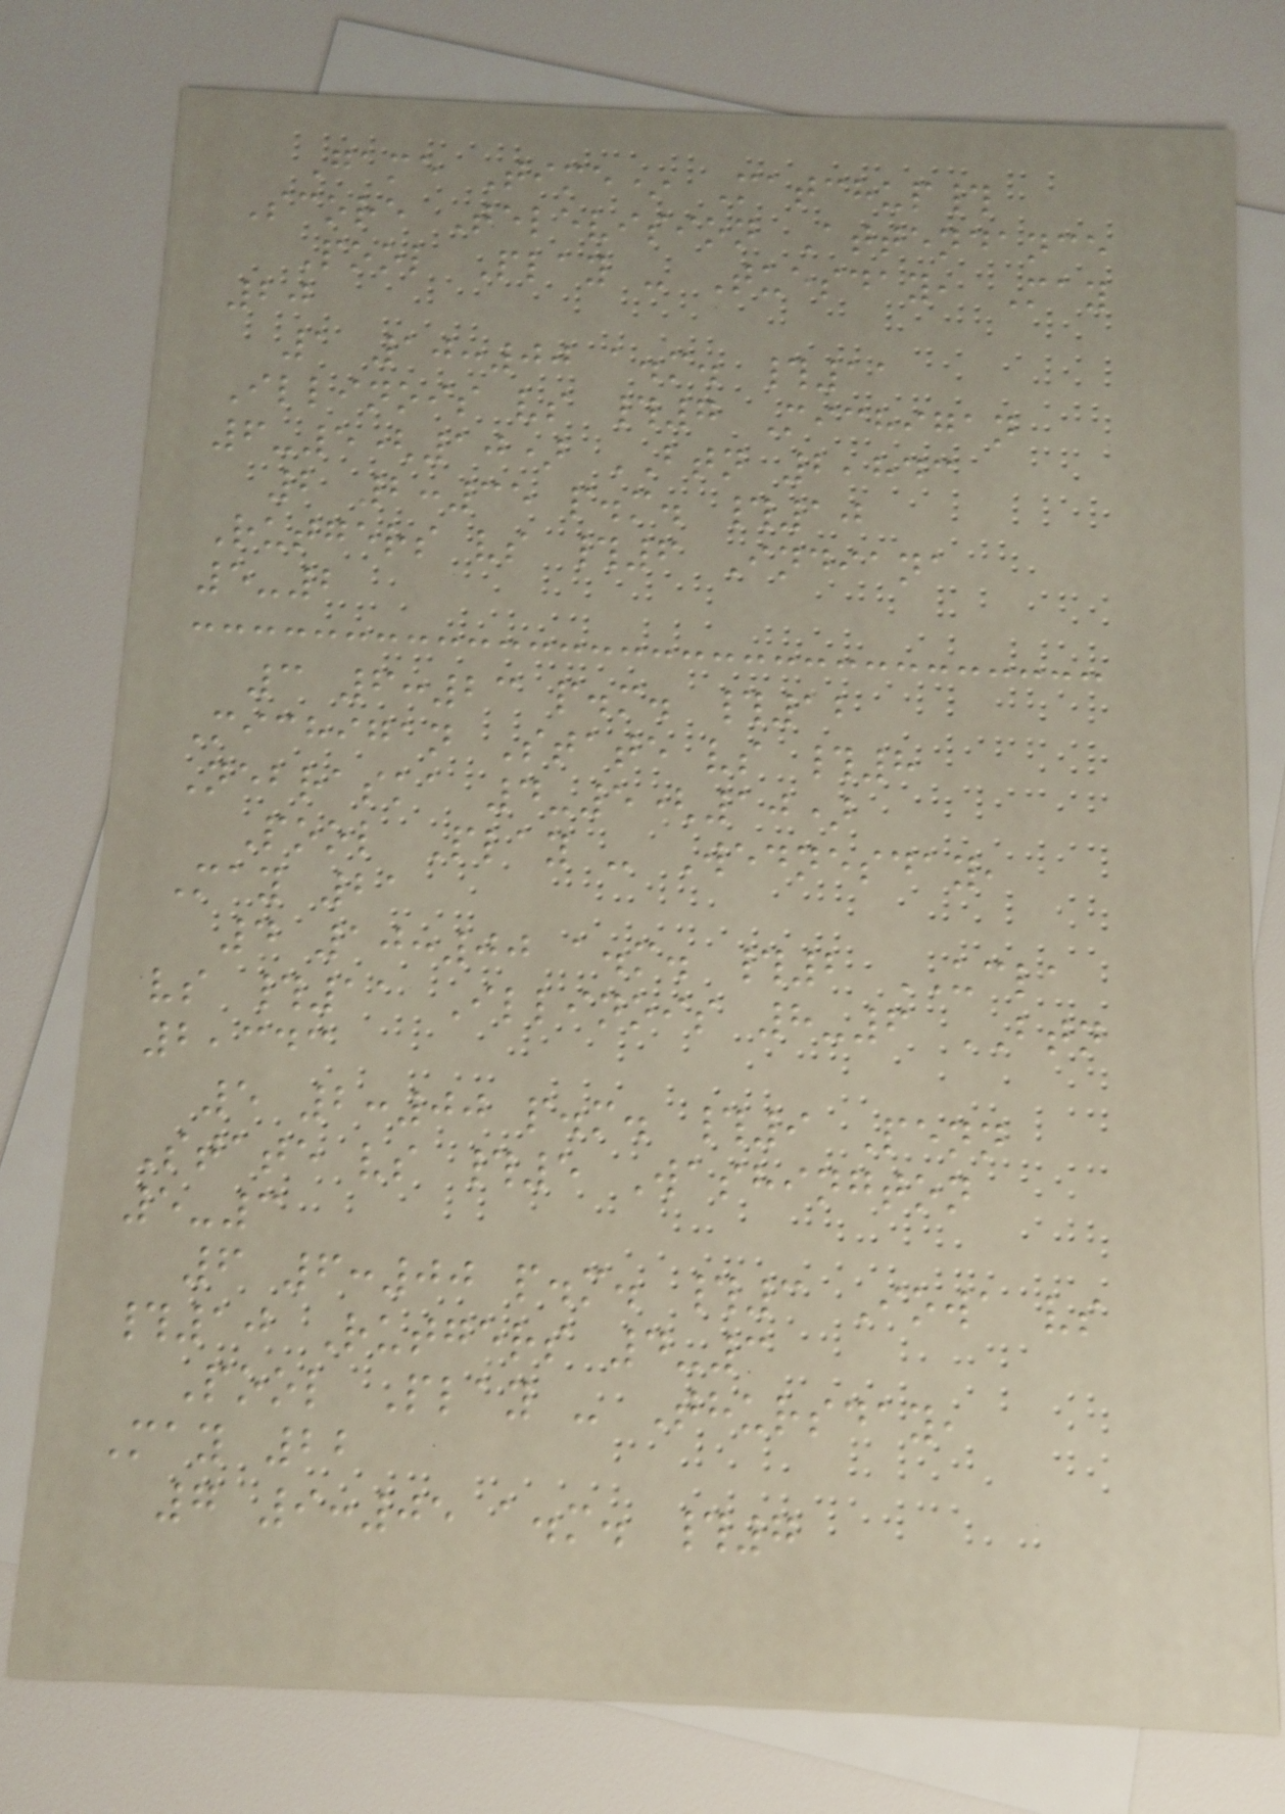Game Time* Matchup#
Score Television Attendance
Pool Play - Tuesday, May
20
1 10:00 a.m. #11
Illinois vs #7 Michigan
6-5(10) BTN 2,843
2 2:35 p.m. #10
Rutgers vs #6 Indiana
5-2
3 6:23 p.m. #12
Michigan State vs #8
Nebraska 4-5(10)
Pool Play - Wednesday,
May 21
4 10:00 a.m. #2 UCLA
vs #11 Illinois 8-6 BTN
2,343
5 2:00 p.m. #9 Penn
State vs #5 Washington
5-3
6 6:00 p.m. #3 Iowa vs
#10 Rutgers 4-3
Pool Play - Thursday,
May 22
7 9:05 a.m. #7
